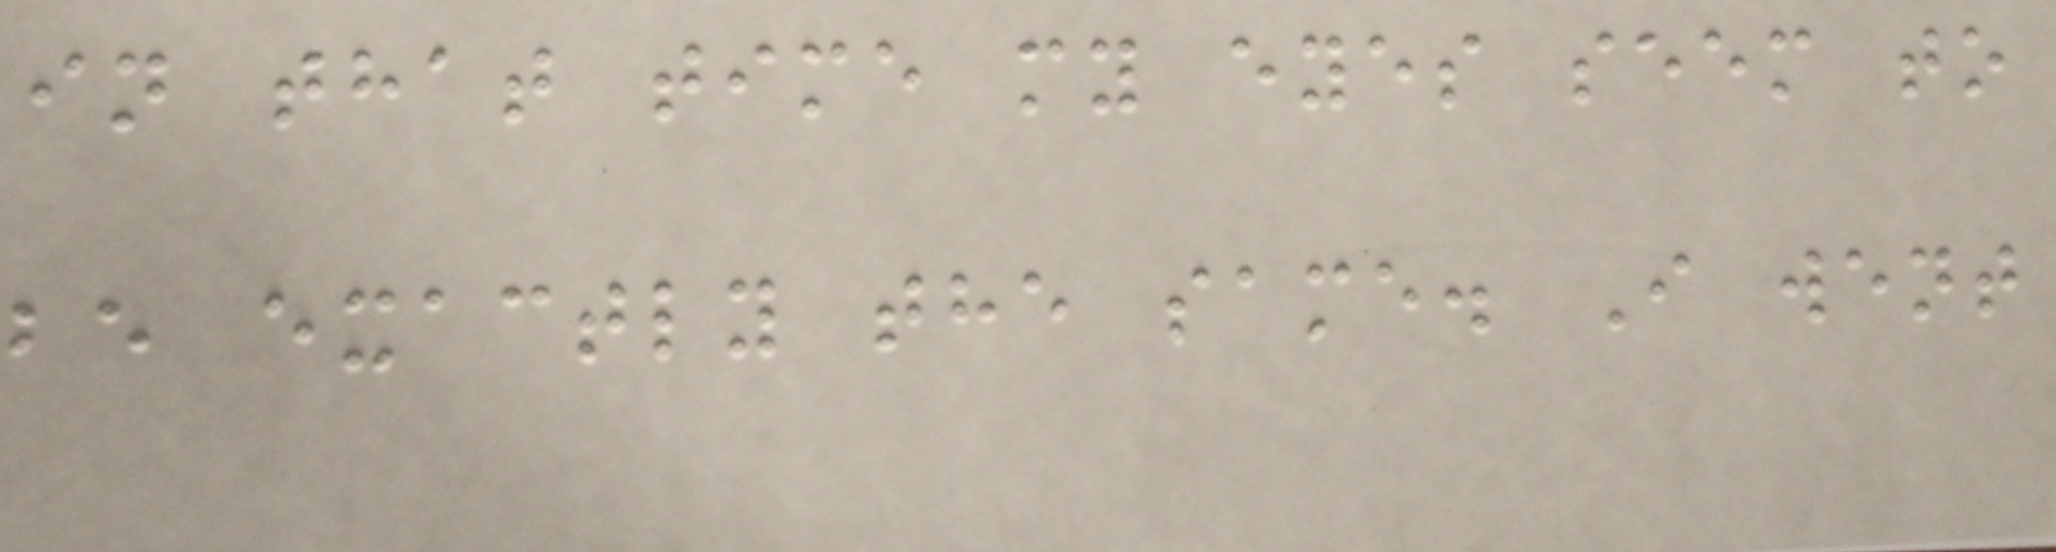in that time my eyes seem to
be exactly the same. I went
